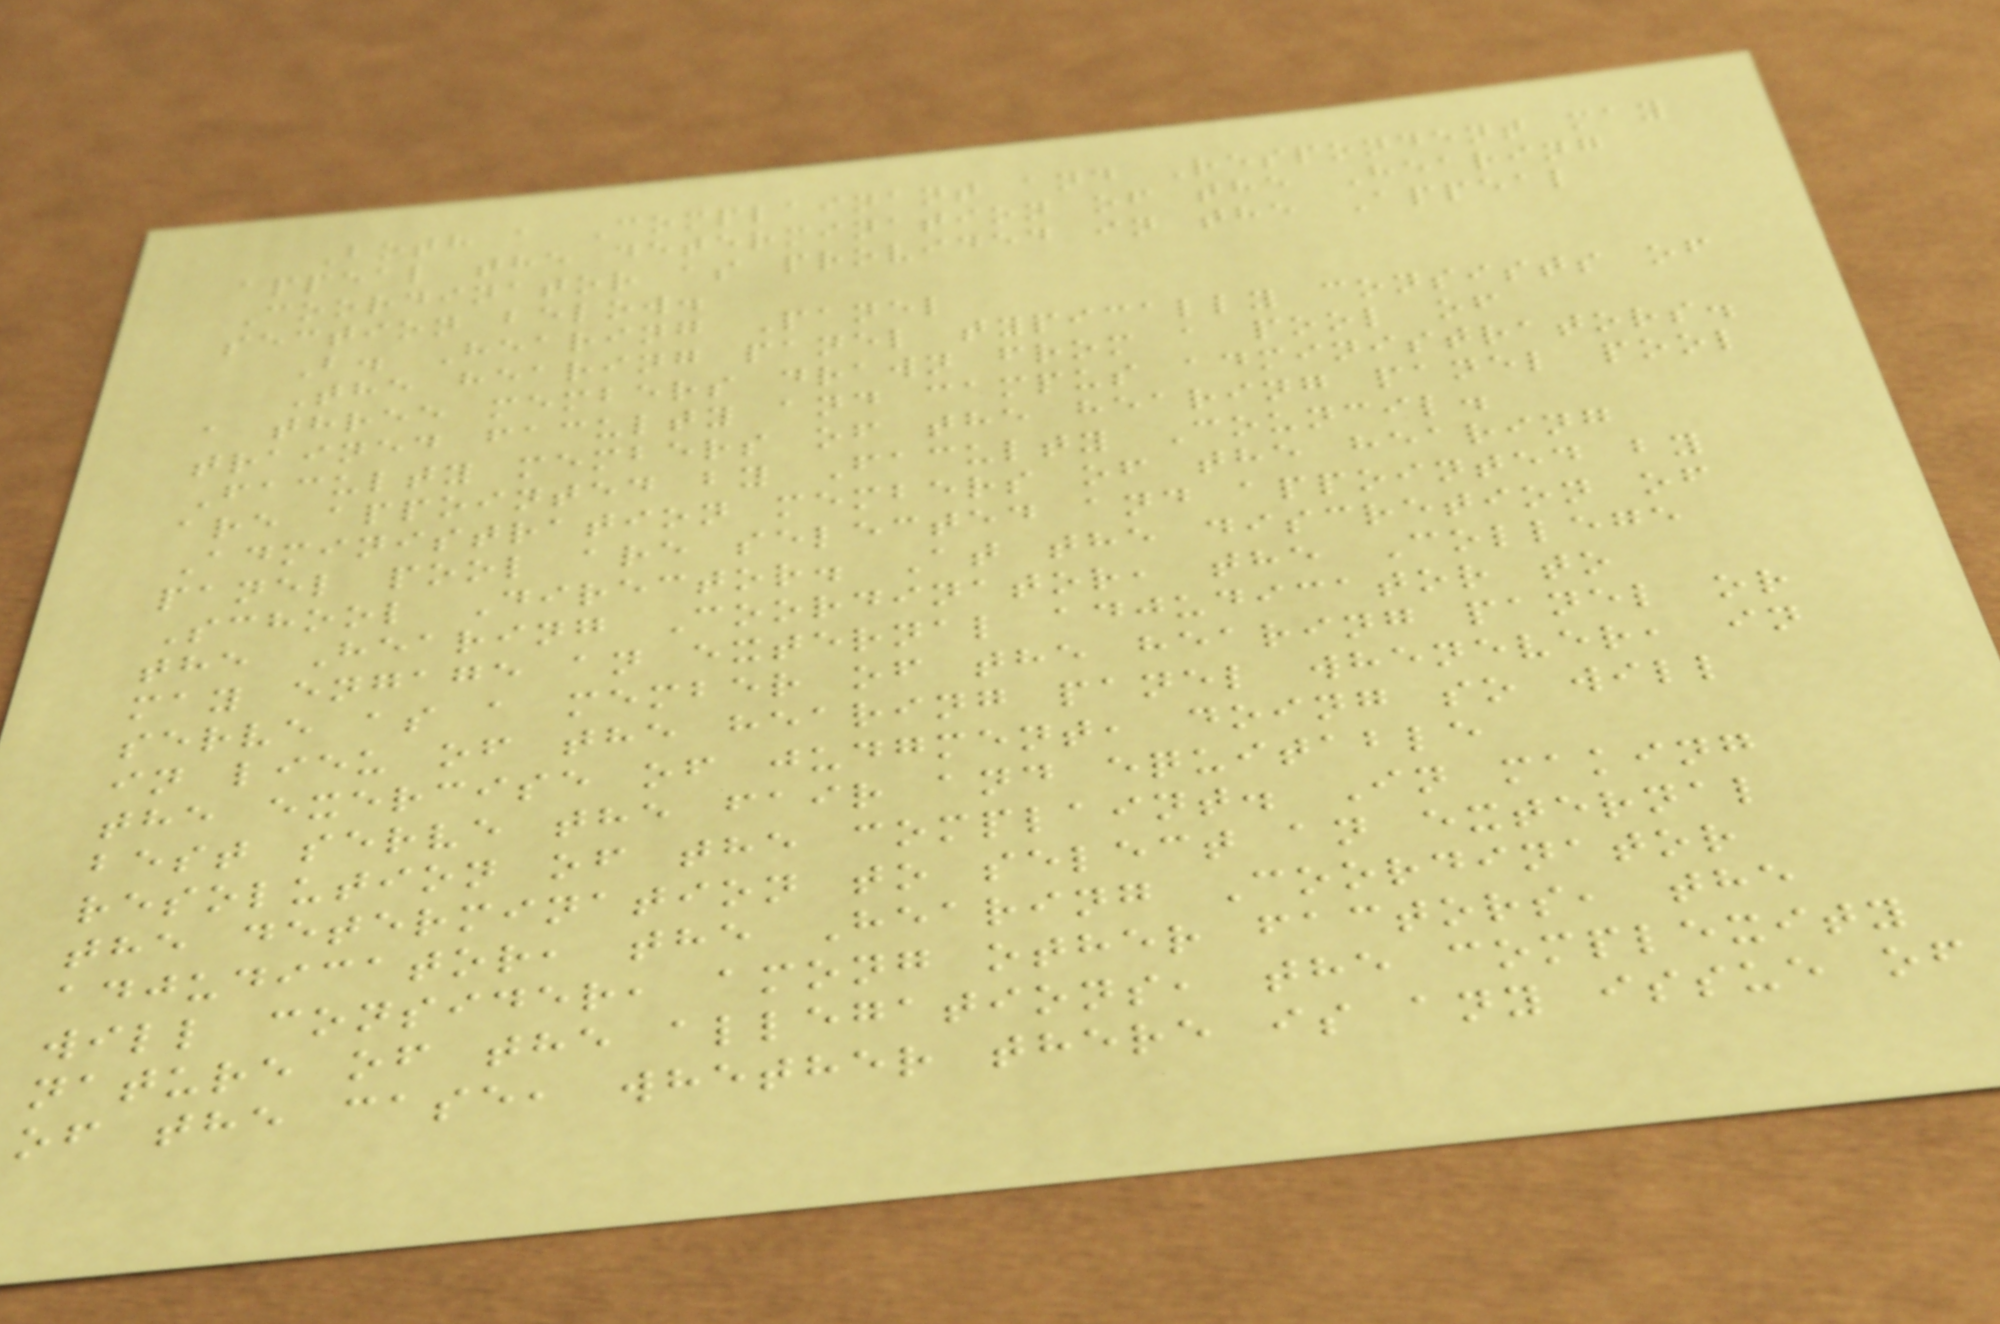Both a Complainant and Respondent may
appeal the determination of the Hearing
Coordinator as provided in the Appeal
section below.
B. Hearing Panel
The hearing panel typically consists of
a three members drawn from a pool of
trained faculty and campus administrators.
Faculty members of the hearing panel pool
are appointed by Faculty Council.
Administration members of the hearing
panel pool are selected and appointed by
School Director. At the discretion of
the Hearing Coordinator, the College
may engage an external adjudicator to
serve as a member of the hearing panel or
in lieu of the hearing panel whenever, in
the exercise of judgment, doing so will
best serve the fair and equitable
resolution of the complaint. In making
the determination to select an external
adjudicator, the Hearing Coordinator
will consider, among other factors, the
nature of the allegations, the complexity
of the case, whether there is any issue of
